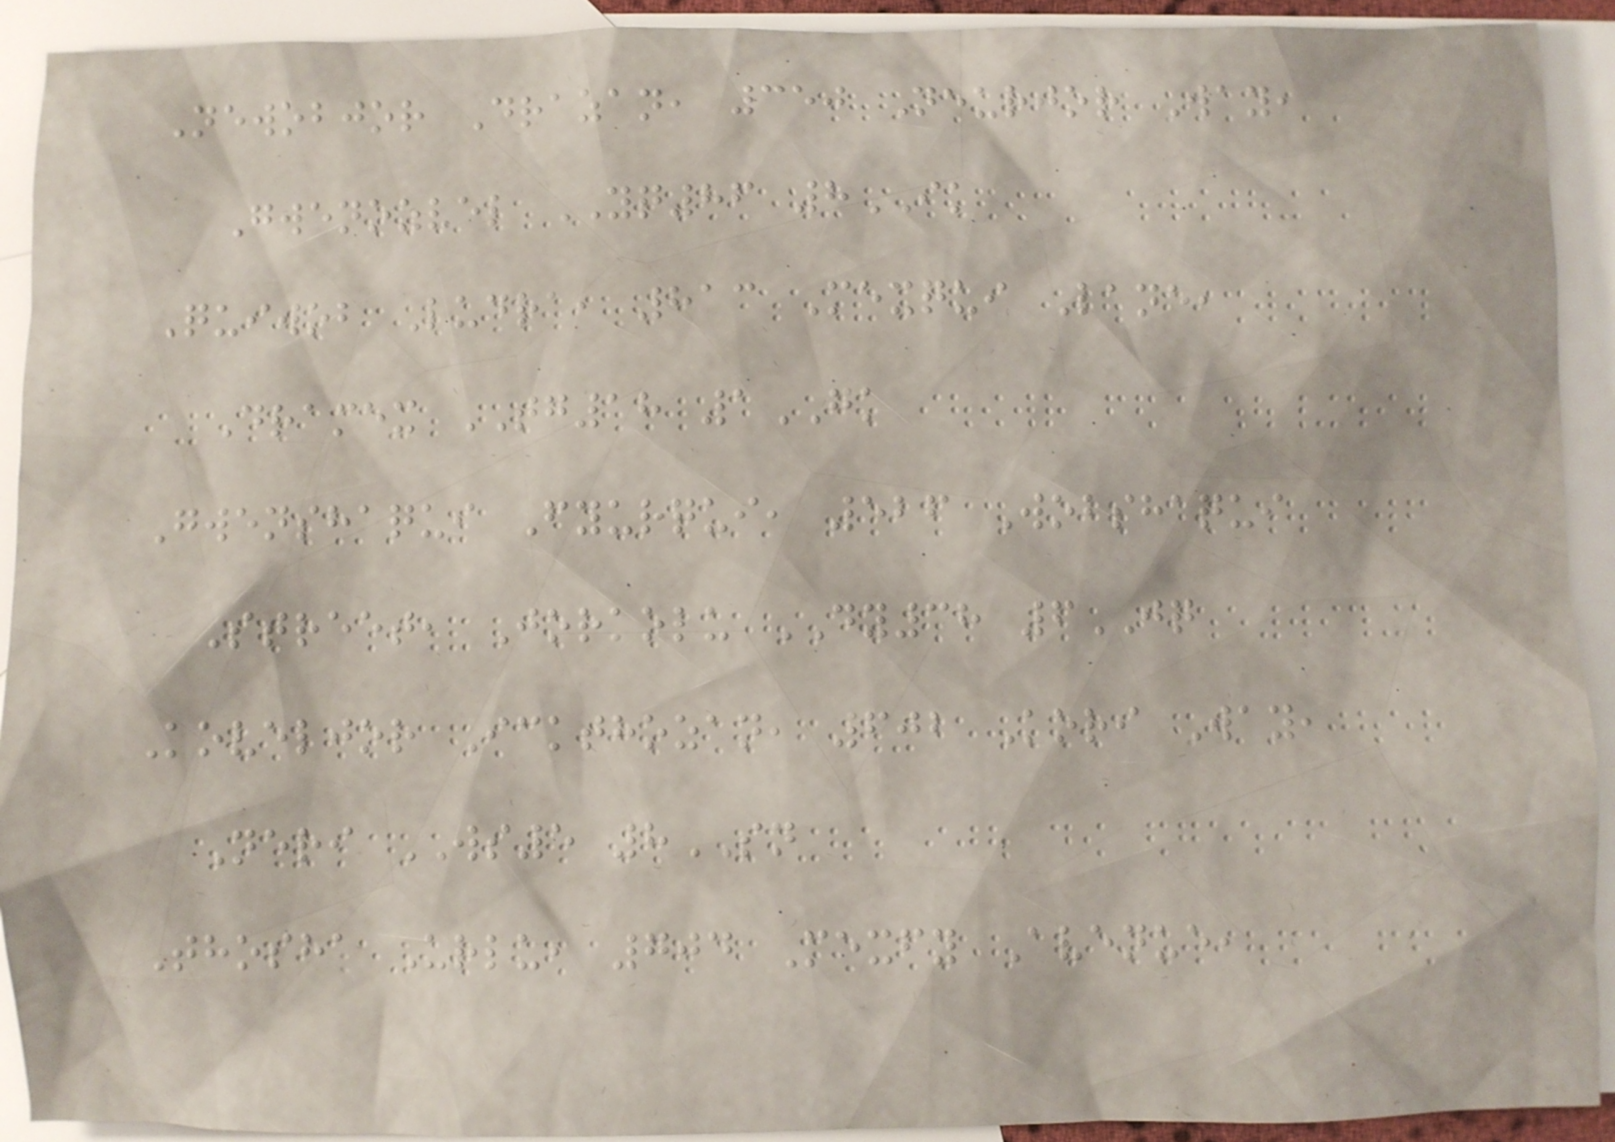Newobjor Drazan, 350 Neurjor Way,
Gwenozvel YQ86 8IK
Quiwob Ludra, 813 Mexqui Lane,
Dramex TG18 1GK
Gwenshaqui Fyurqui, 526 Wobshaqui
Street, Jorkolu DY38 6JQ
Koveljor Ickthozan, 602 Kori Way,
Neri WS5 8SN
Thosha Urlu, 704 Mexfy Avenue,
